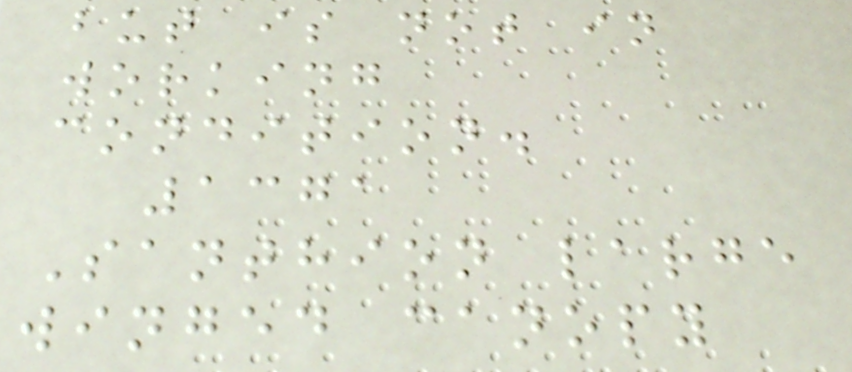but is not in
working
condition.
1371
Santhion large
winged canopy
